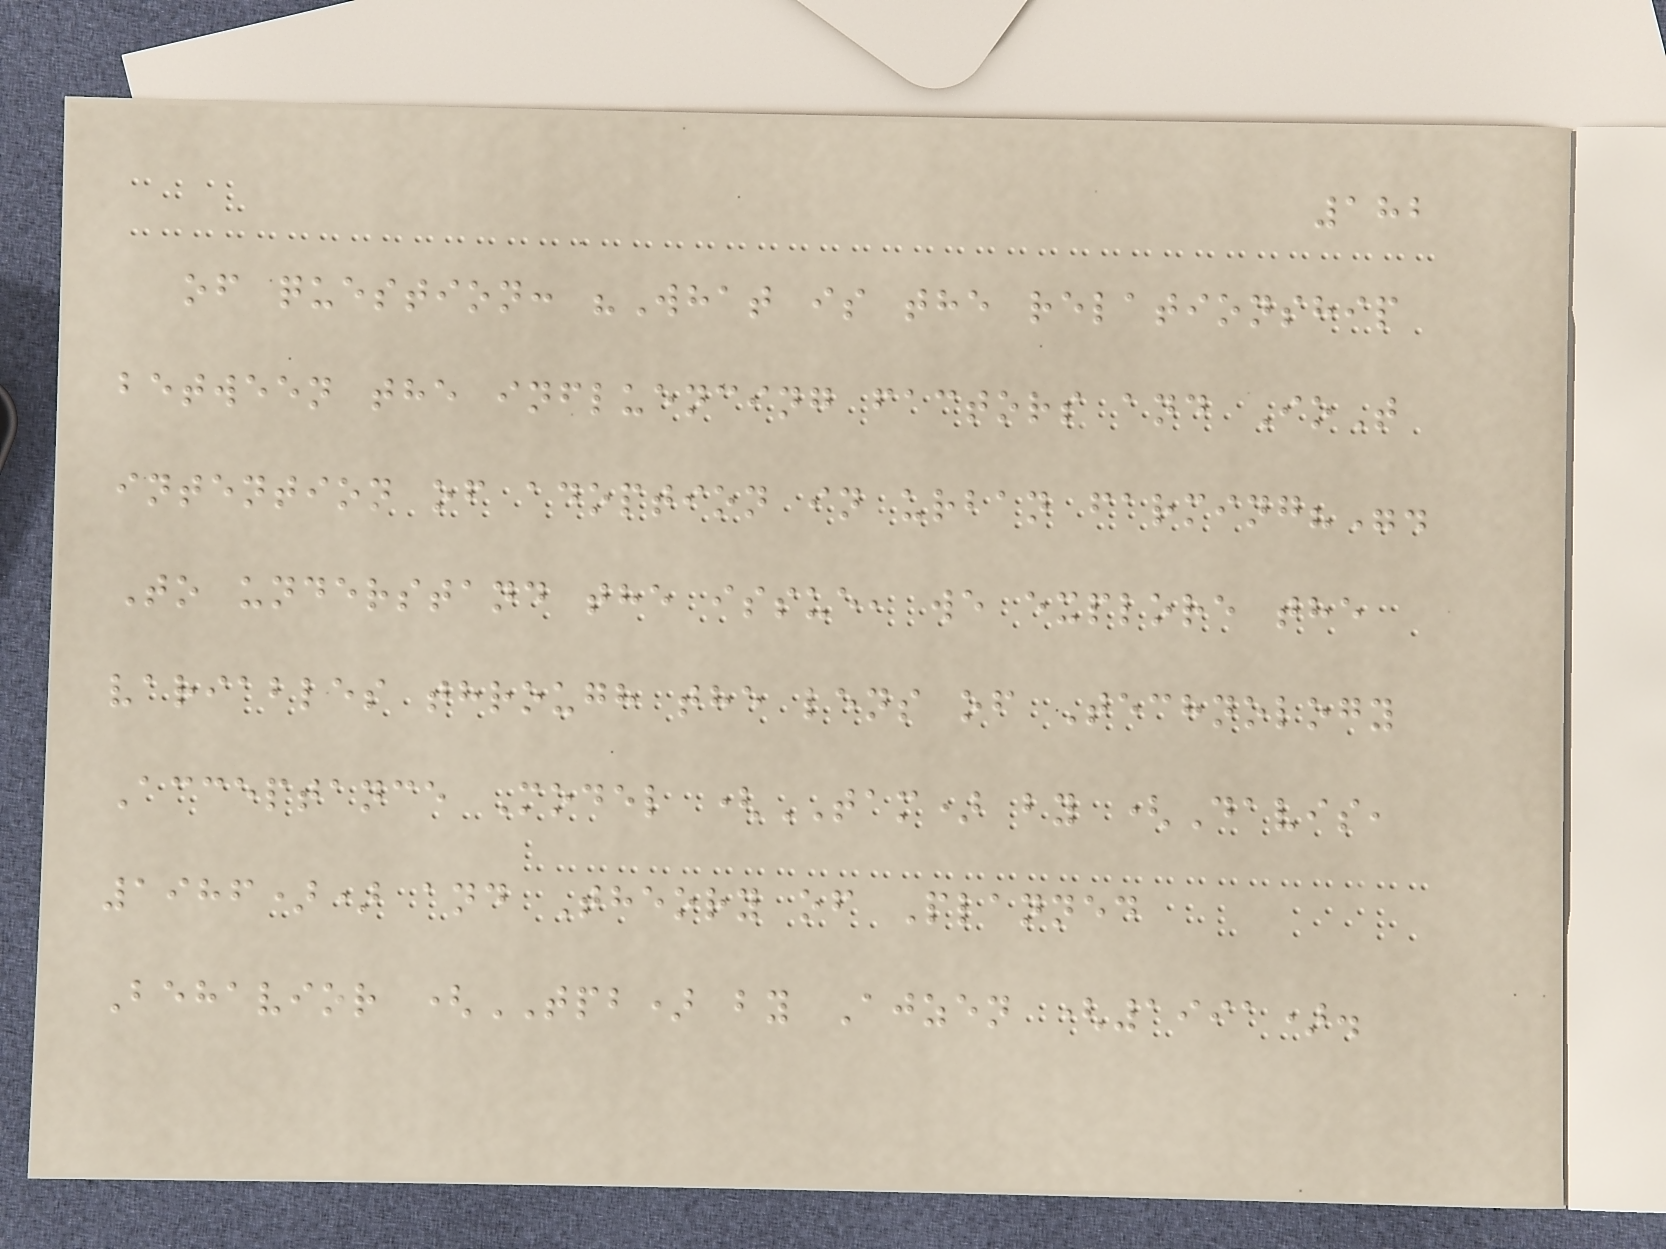182
of question: "What is the relationship
between the influencing factors and IoT
intention of adoption in urban farming?".
To understand the issue, we explore the
variables through the lens of Technology
Acceptance Model (TAM) by (Davis,
1986)) and Theory of Planned
Behavior (TPB) by Ajzen (1991).
